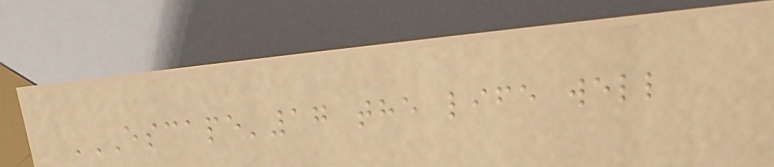ESCAPE'17 THE LIFE WELL
